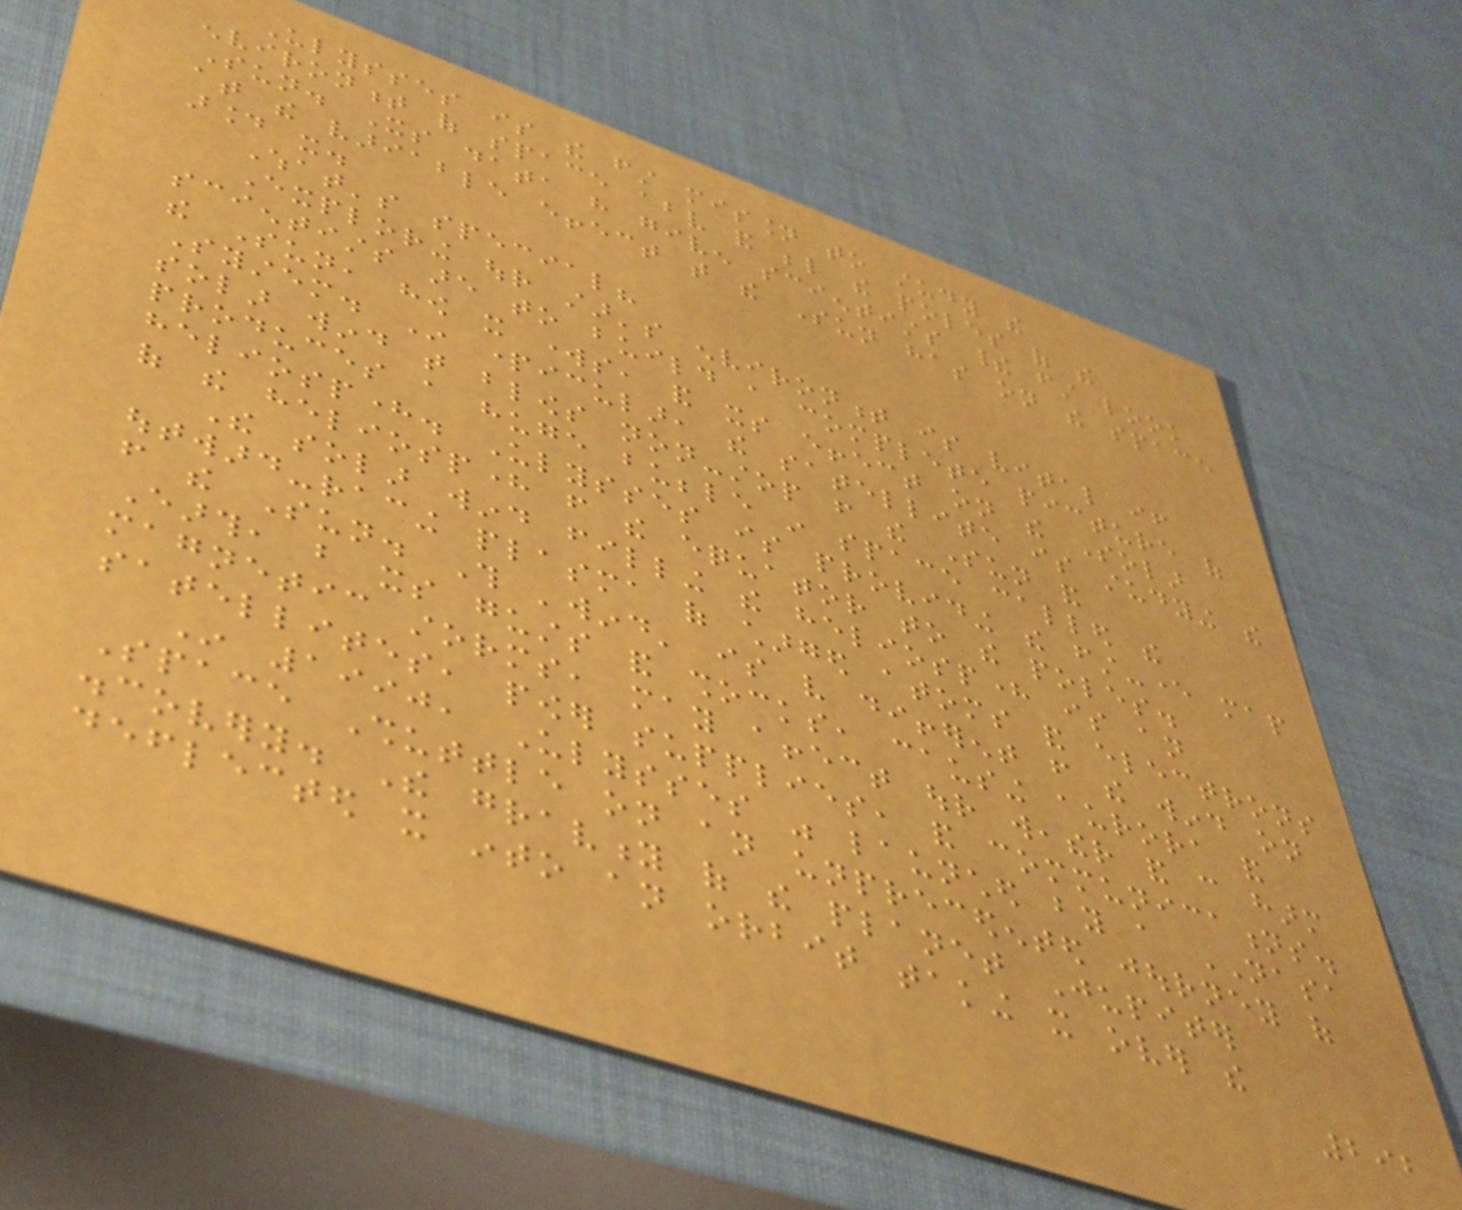Ulysses is the first mission to study the
environment of space above and below the poles of the
Sun. Its data have given scientists their first look
at the variable effect that the Sun has on the space
around it.
What's special?
Exploring our star's environment is vital if
scientists are to build a complete picture of
the Sun, how it works, and its effect on the Solar
System. In particular, the satellite is studying the
solar wind that blows non-stop from the Sun and
produces a huge bubble in space called the
heliosphere. Ulysses is providing the first-ever map
of the heliosphere from the equator to the poles.
The solar wind filling the heliosphere is an
outward-racing plasma of charged atoms and electrons
from the Sun. This 'wind' is very different from the wind on
Earth, but its gusts and shocks, causing aurora and
magnetic storms, may affect our weather and can harm
satellites, power supplies, and communications.
In 1990, Ulysses was launched by a NASA
Space Shuttle on an unprecedented journey of
discovery. The gravity of the planet Jupiter
deflected it into an orbit taking it over the
292
